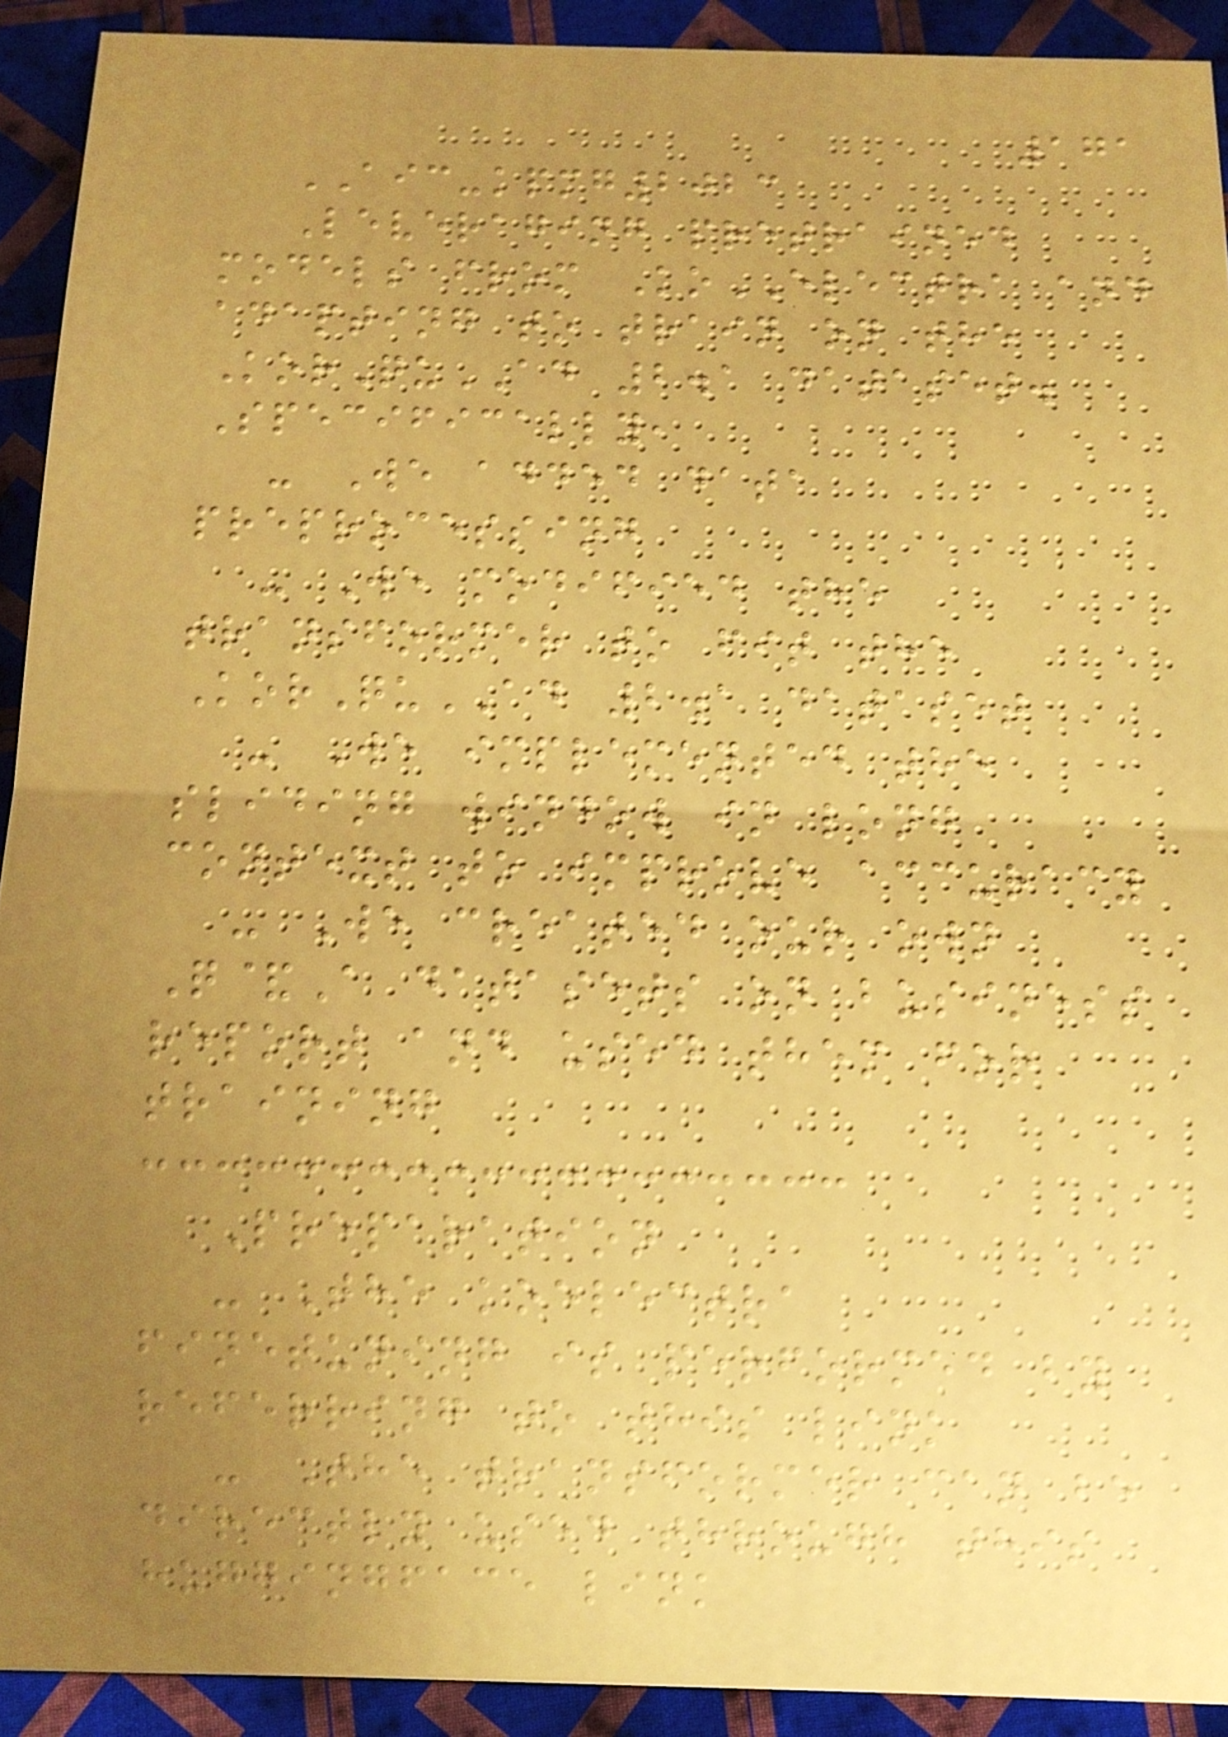171
AIC-kpmg2023
Leveraging pretrained
models from KoELECTRA and
adapting to train on the
KorQuAD 2.1 dataset.
Specifically,
- We added data
preprocessing
- We modified the
transformer to fit the
KorQuAD 2.1 dataset
- We implemented the
sliding window in long
context to improve accuracy
- We created our own
Q&A datasets on business
report and used them for
training
Preparation
- The koelectra
finetuning is performed by
referring to this link
- The transformer can be
directly used through this
huggingface link
